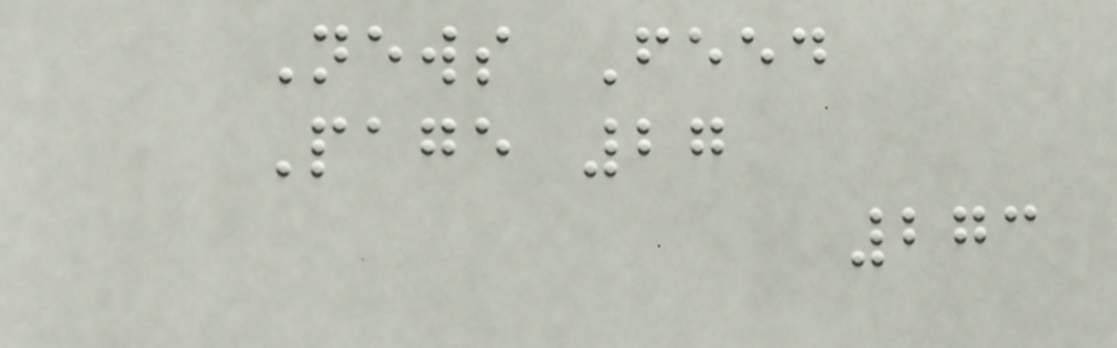News Feed
Page 27
273
